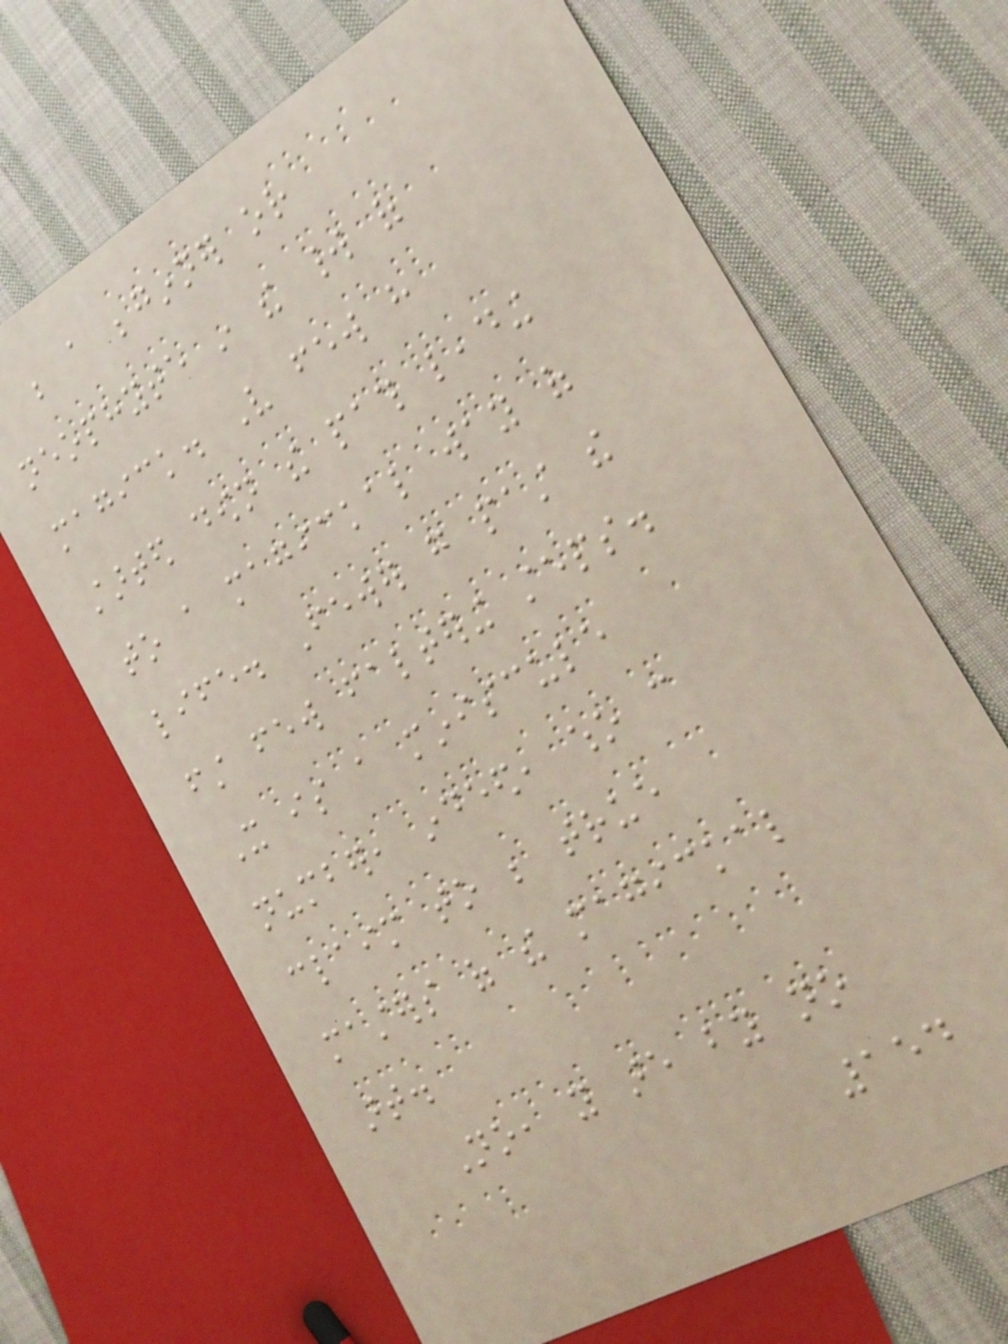be a beginner or
neophyte in the world of
magick. Very few have
started down the path leading
to a magickal way of
life. Fewer go past the
first few faltering steps.
It is a miniscule
number, indeed, who can
claim to be true
masters of the magickal
art.
No, you are by no
154
